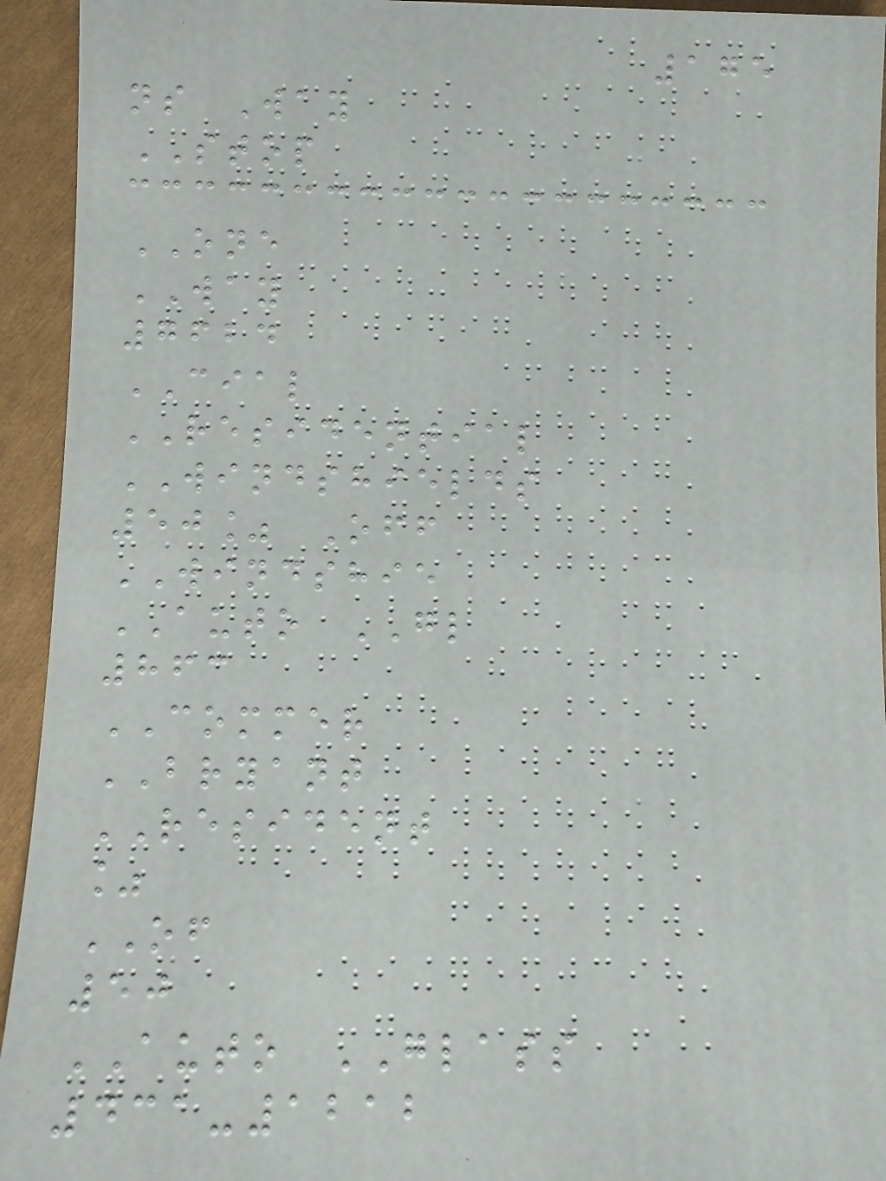175
ns Way
STOP
ONE
WAY
7624
CIAL
RESIDENTIAL
WINDSHIELDS
50% Off
WINDSHIE
AUTO GL
863
COMMER
BRYANT
RESIDENT
%
OF
50
AUTO GLASS
431-1212
